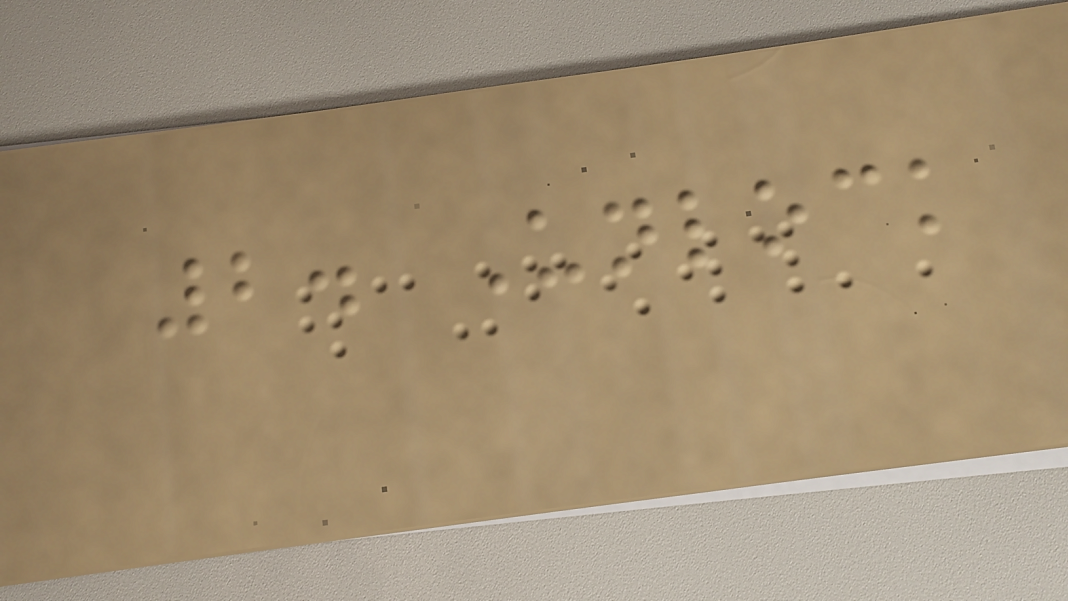2. Unlock
